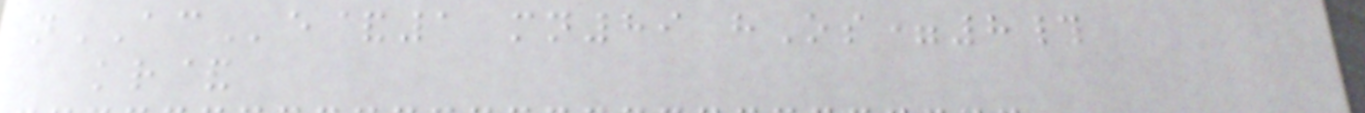nACe&1 mn89 hOs=8#
kr&
